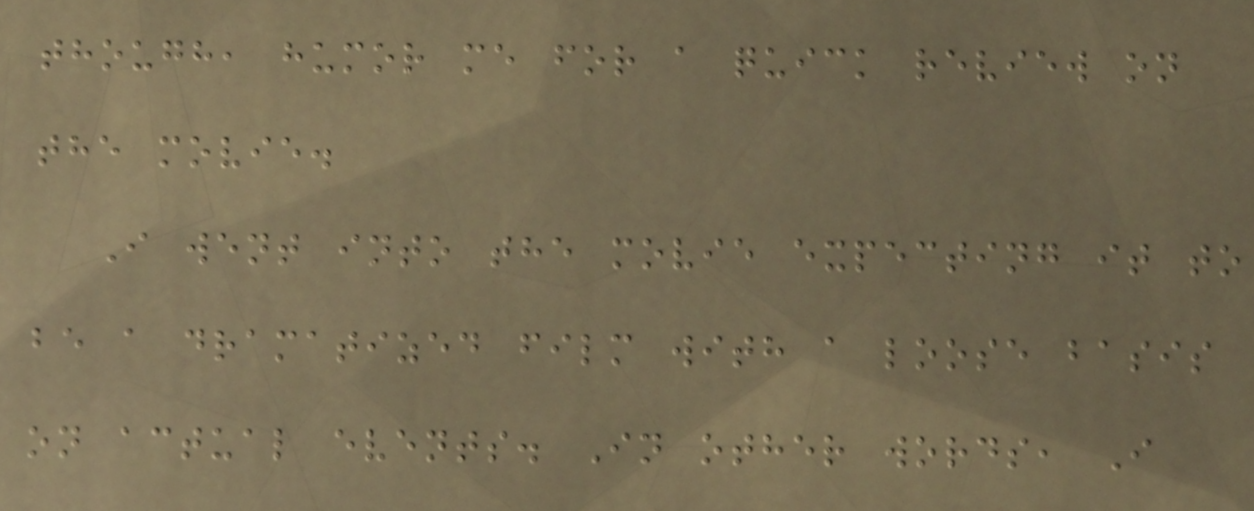though, humor me for a quick review on
the movie.
I went into the movie expecting it to
be a dramatized film with a loose basis
on actual events. In other words, I
